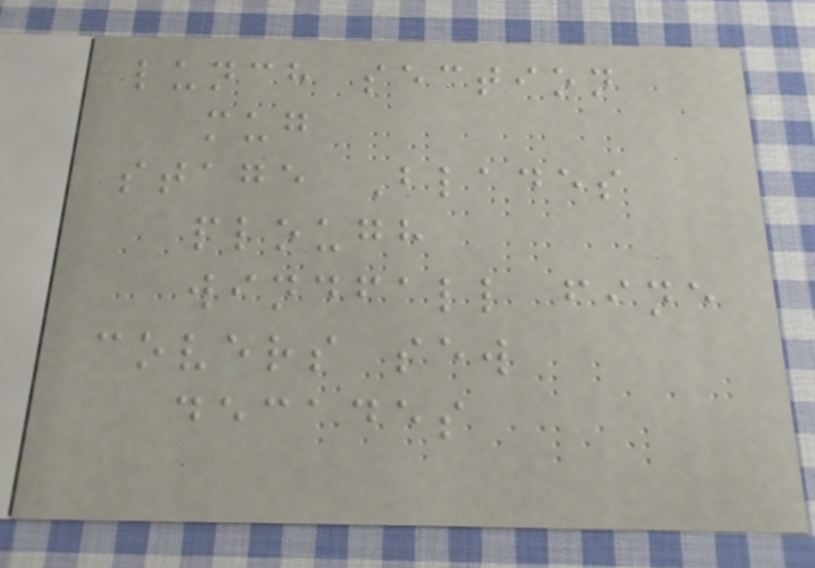lunch section
mug
stage Blades
plough
windfall fine
covers sew
decades
